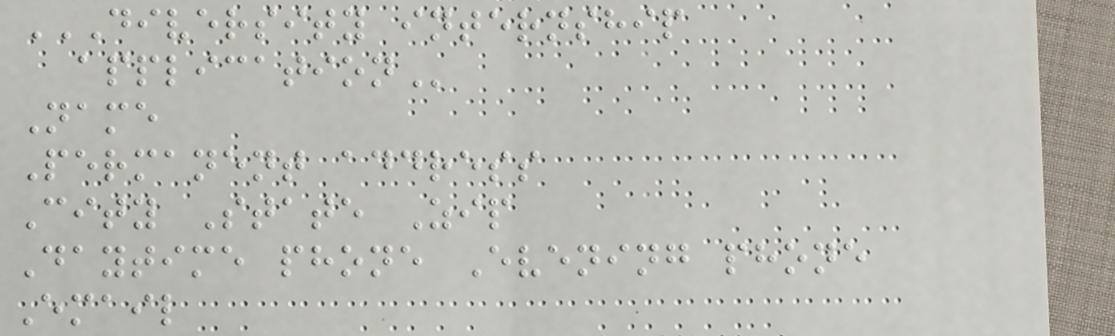DIVERSITY INTERNSHIP
APPLICATION
Name
Permanent address
City State Zip
Daytime phone Evening phone
Email
